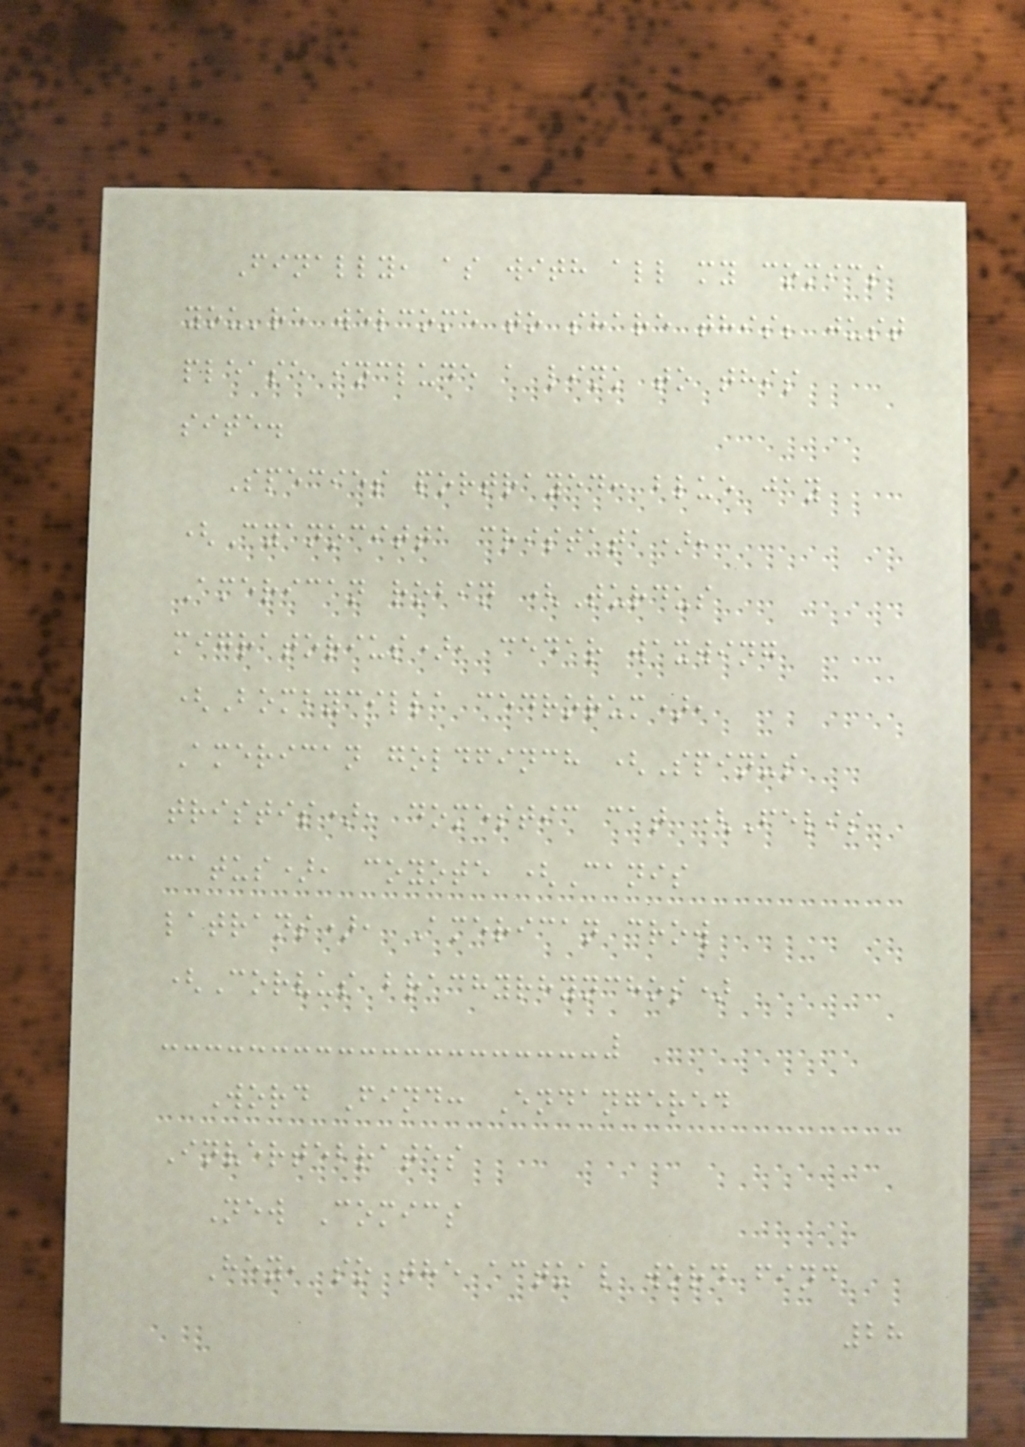Finally, as with all my comics
you're welcome to share this; just
please include a link to this
site.
Species portrayed: blue jay
(Cyanocitta cristata),
American robin (Turdus
migratorius), cedar waxwing
(Bombycilla cedrorum),
American goldfinch (Spinus
tristis), domestic cat (Felis
catus), coyote (Canis
latrans), American crow
(Corvus brachyrhynchos)
Word Find: Endangered
Invertebrates
New Comics
Hey, so the actual word find
28
